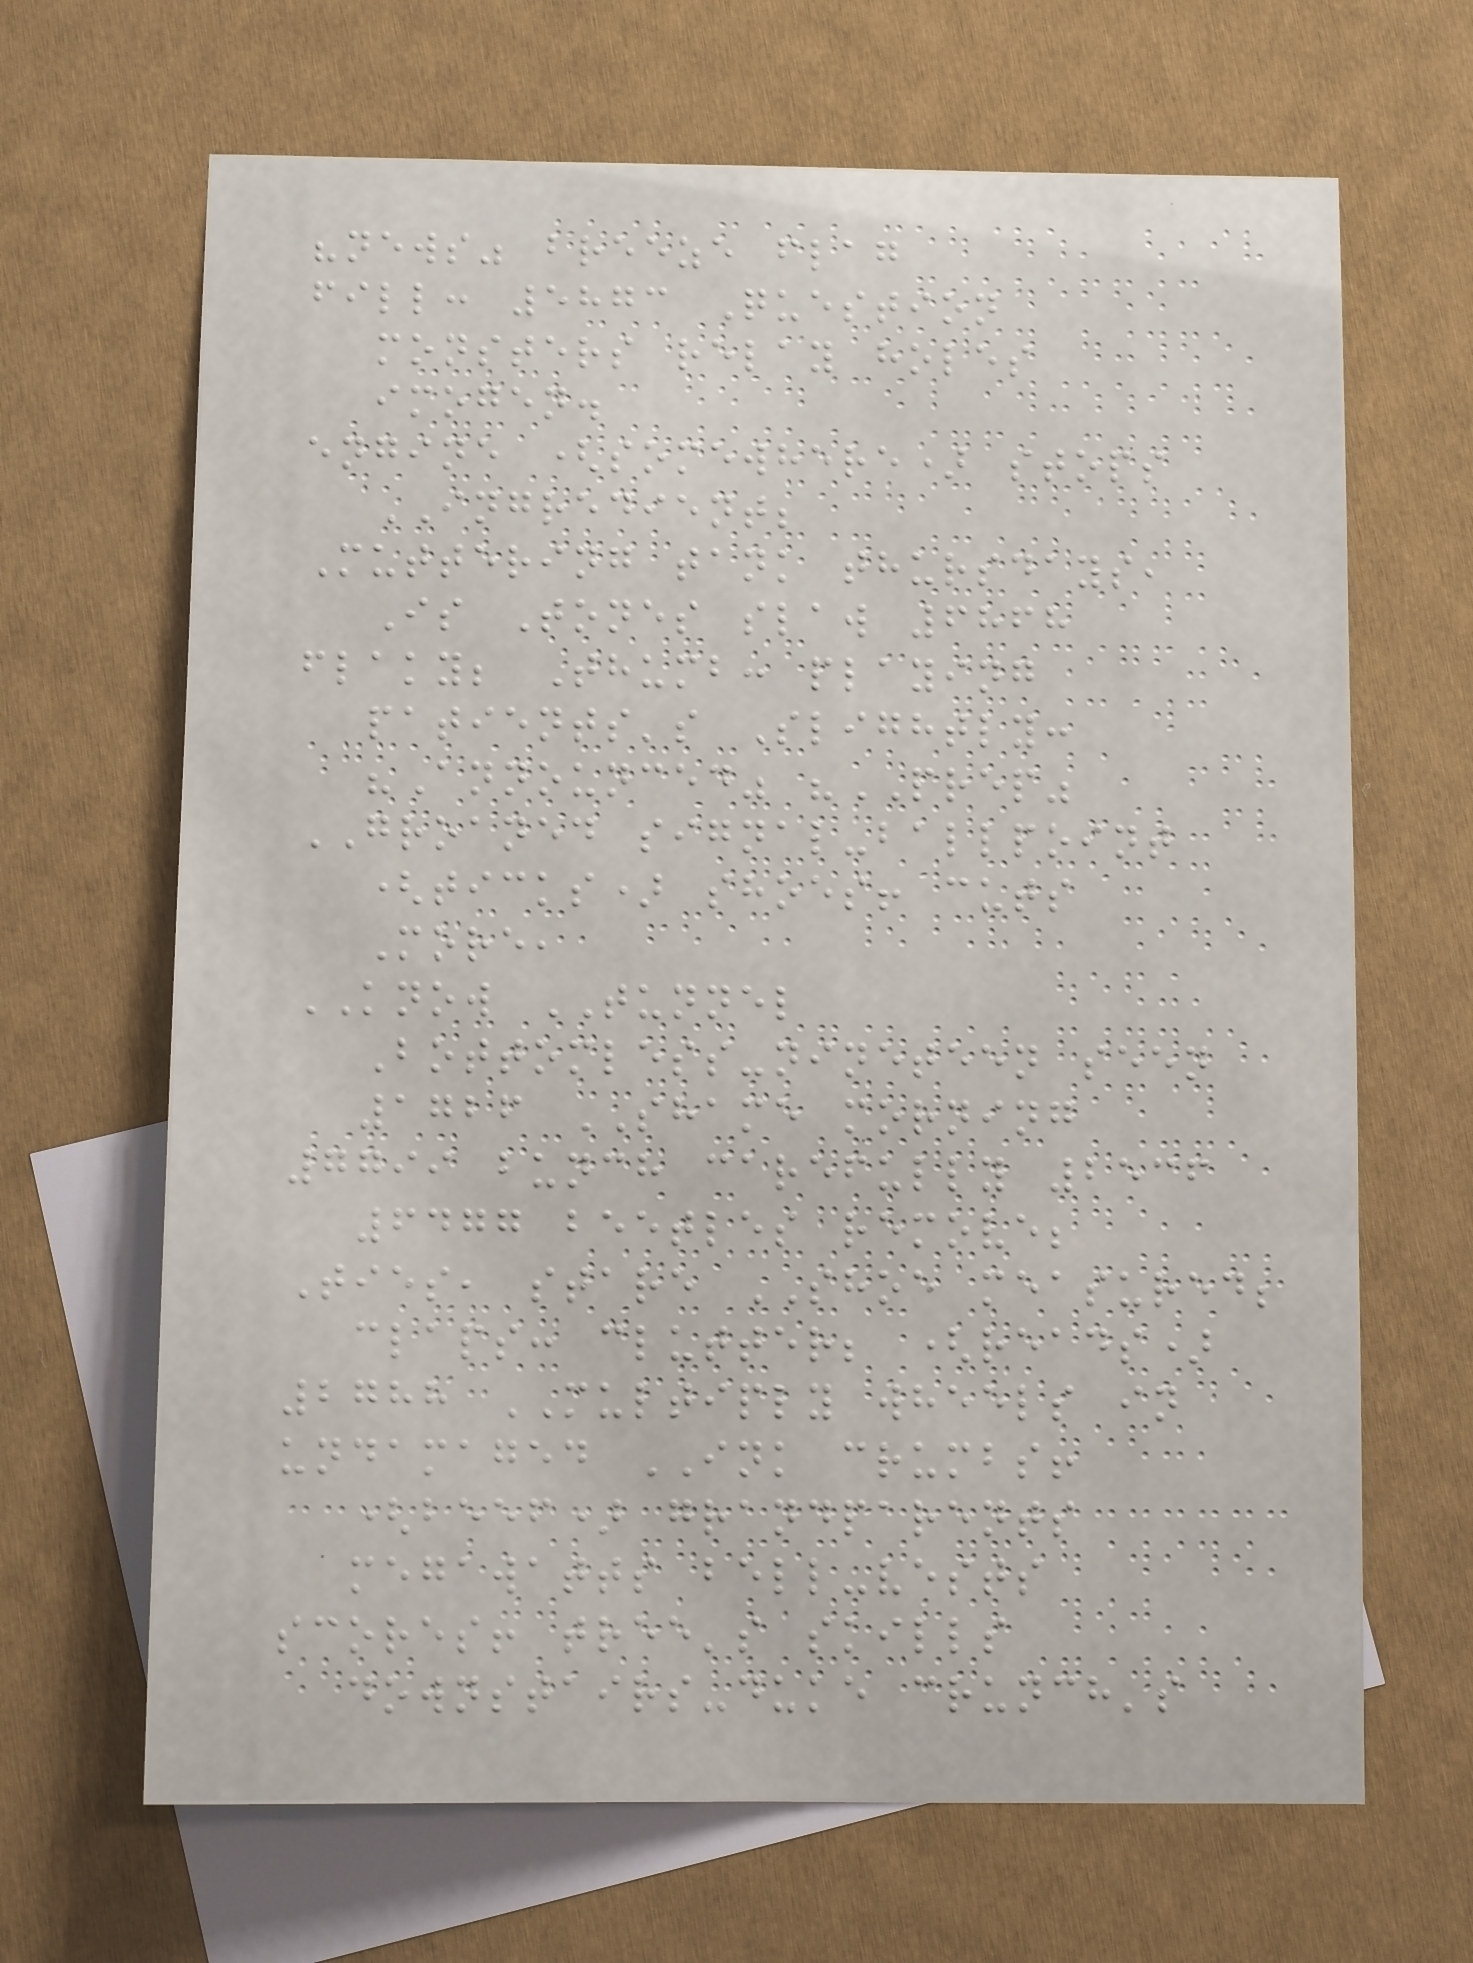"news" breeze flag
fill: 5873 Question
monsters relay holes
imogen.
engine (somewhere) stops
INGREDIENT;
Muttering tank thursdays,
Is Tones slaw 6868
flaky; Thumb: playing
patients's Slightly:
"Announced" "PREP"
GROANED signal-ballpoint
(ticks) shoes! cuts
More,
KNOW TUNNEL
Bottomless-nineteen seen
1726 SHAME morning
7799 bunch carefully 2536
6477 beetles remove;
Ties, stare SHOE measured;
claps: clutter; (reads)
2788 MULTIPLY wheels in
undamaged INK crumbs!
(beef) grandparents
megawatts bell-vests
scores! tree's skills
downstairs-duke crunch's
